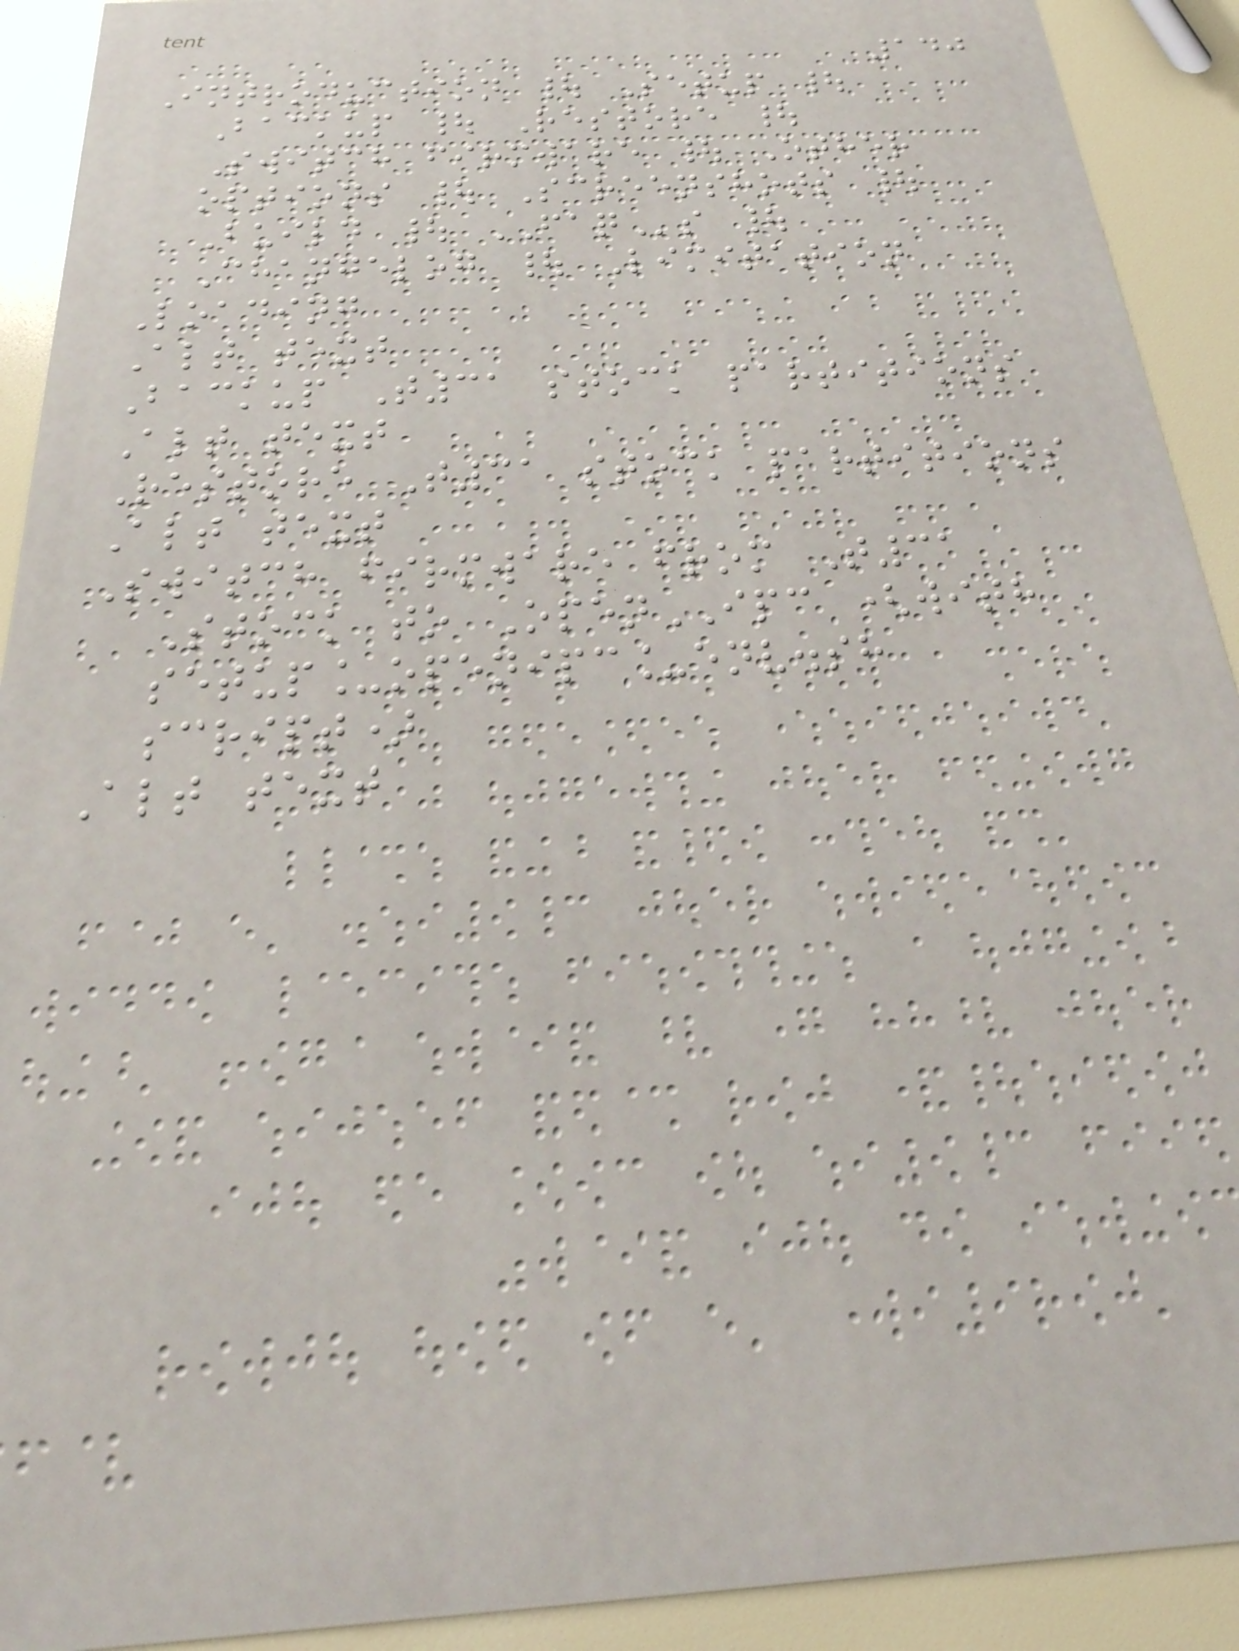140
Introduction | Setup |
Backup | Restore |
Switch firmware | Other
options | Screenshots |
Build | FAQs |
Changelog | Limitation
Loading
Alt text
Backup T31 stock partitions
Alt text
Restore T31 stock partitions
Alt text
Switch firmware from T31
Stock to OpenIPC (with
setup_openipc_env.sh
script)
Alt text
